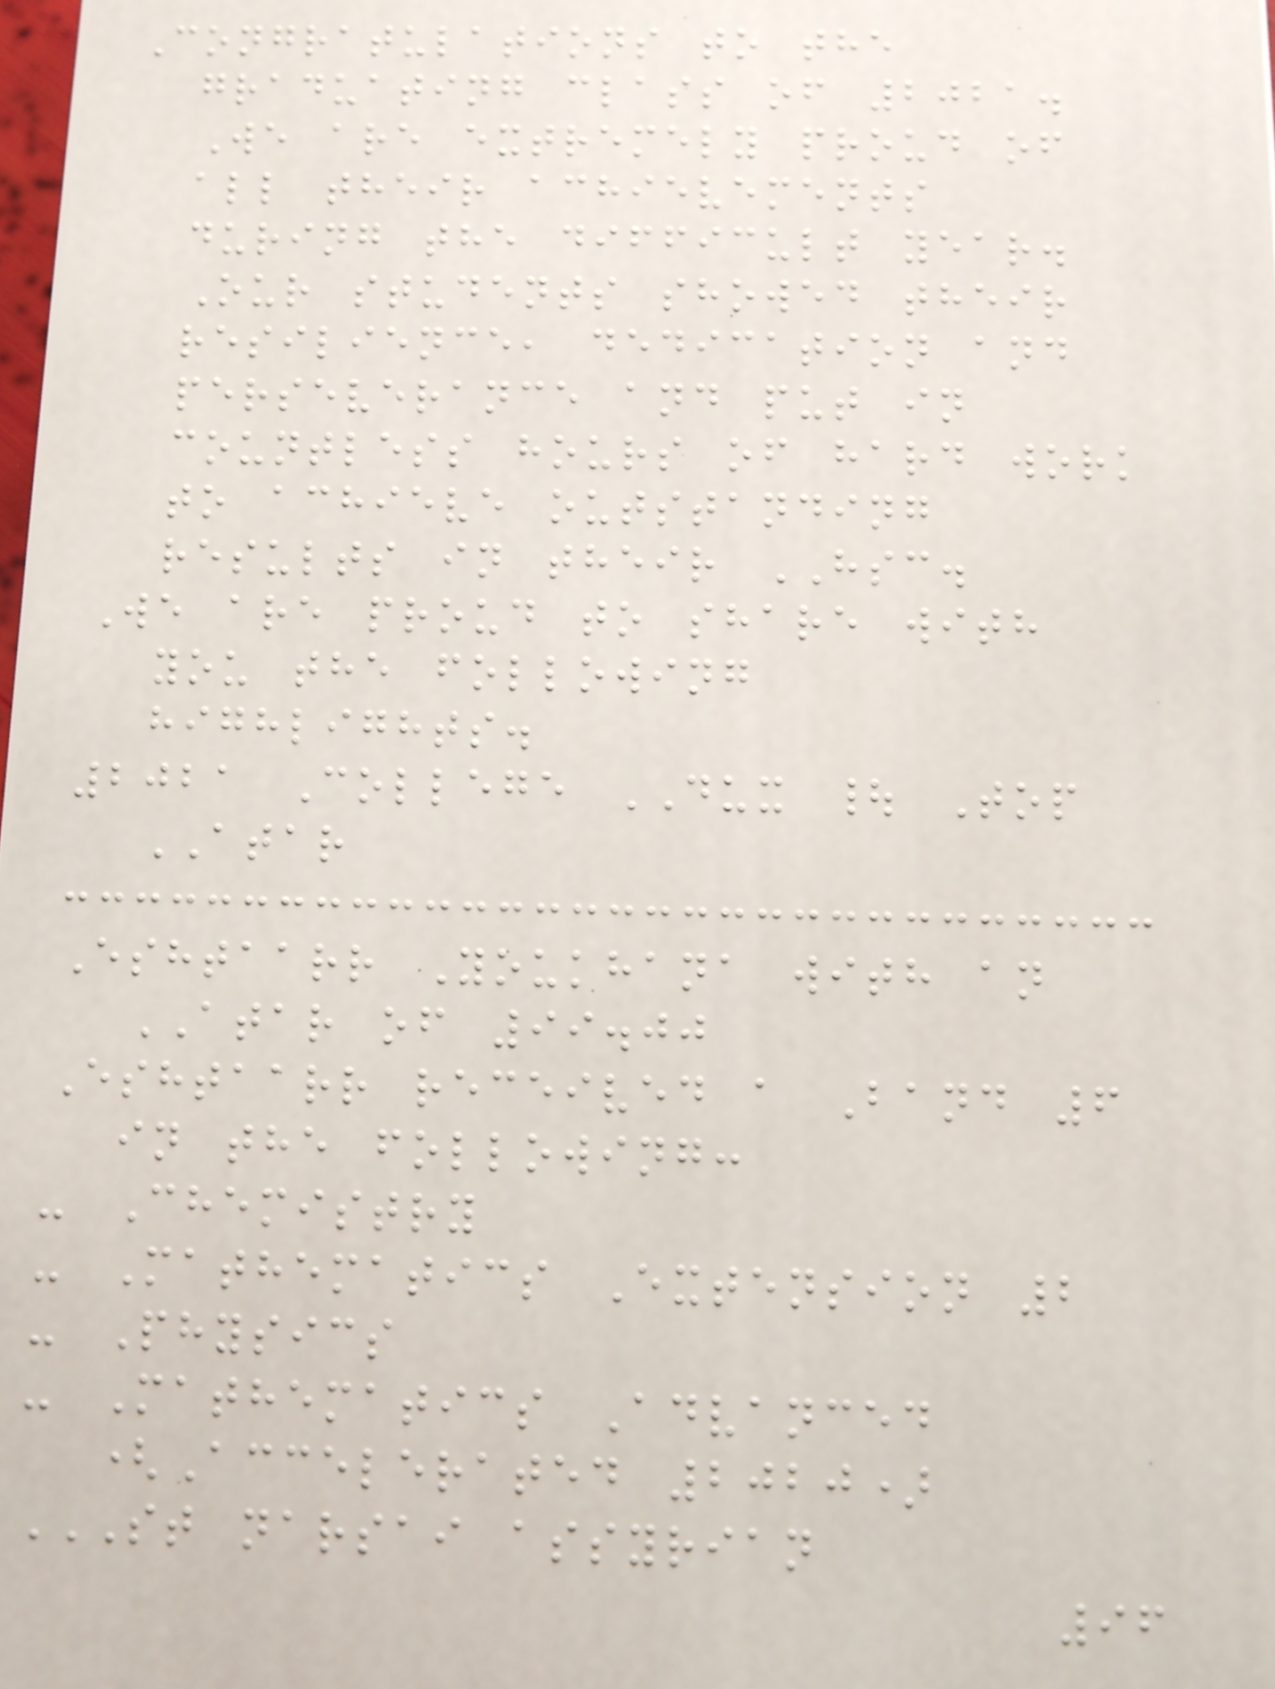Congratulations to the
graduating class of 2021.
We are extremely proud of
all their achievements
during the difficult year.
Our students showed their
resilience, dedication and
perseverance and put in
countless hours of hard work
to achieve outstanding
results in their HSC.
We are proud to share with
you the following
highlights.
2021 College DUX | Top
ATAR
Eshtaarr Youkhana with an
ATAR of 99.00
Eshtaarr received a Band 6
in the following:
- Chemistry
- Mathematics Extension 2
- Physics
- Mathematics Advanced
(Accelerated 2020)
ST NARSAI ASSYRIAN
96
